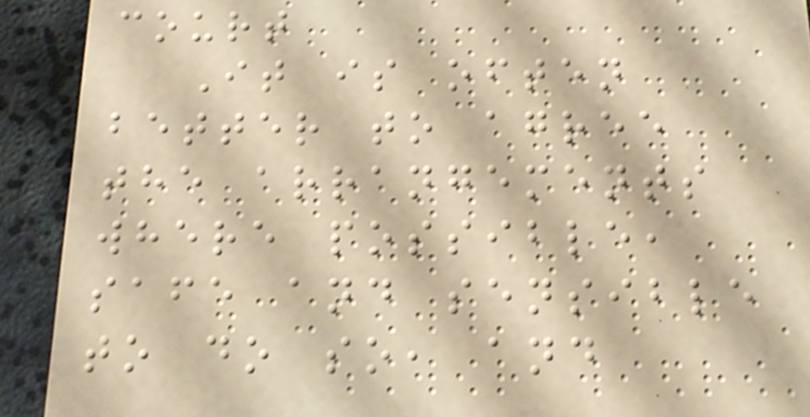court
It is often
better to agree
the arrangements
where possible,
safe and sensible
to do so, and
